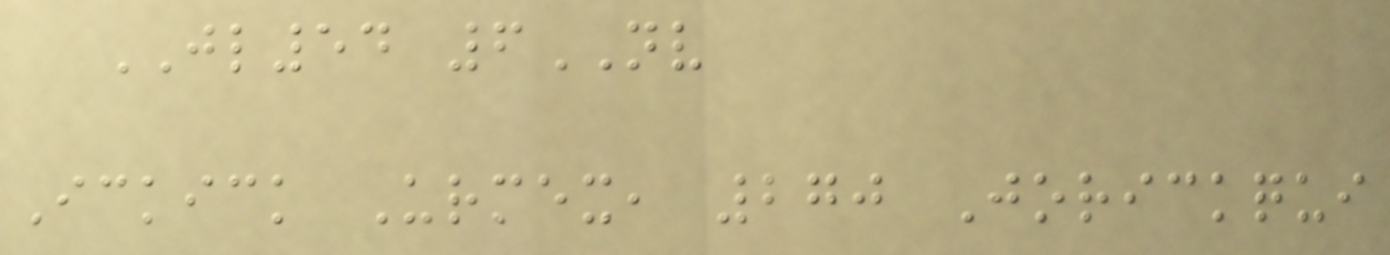JL54 6NV
Ickick Urmex, 270 Jorickqui
